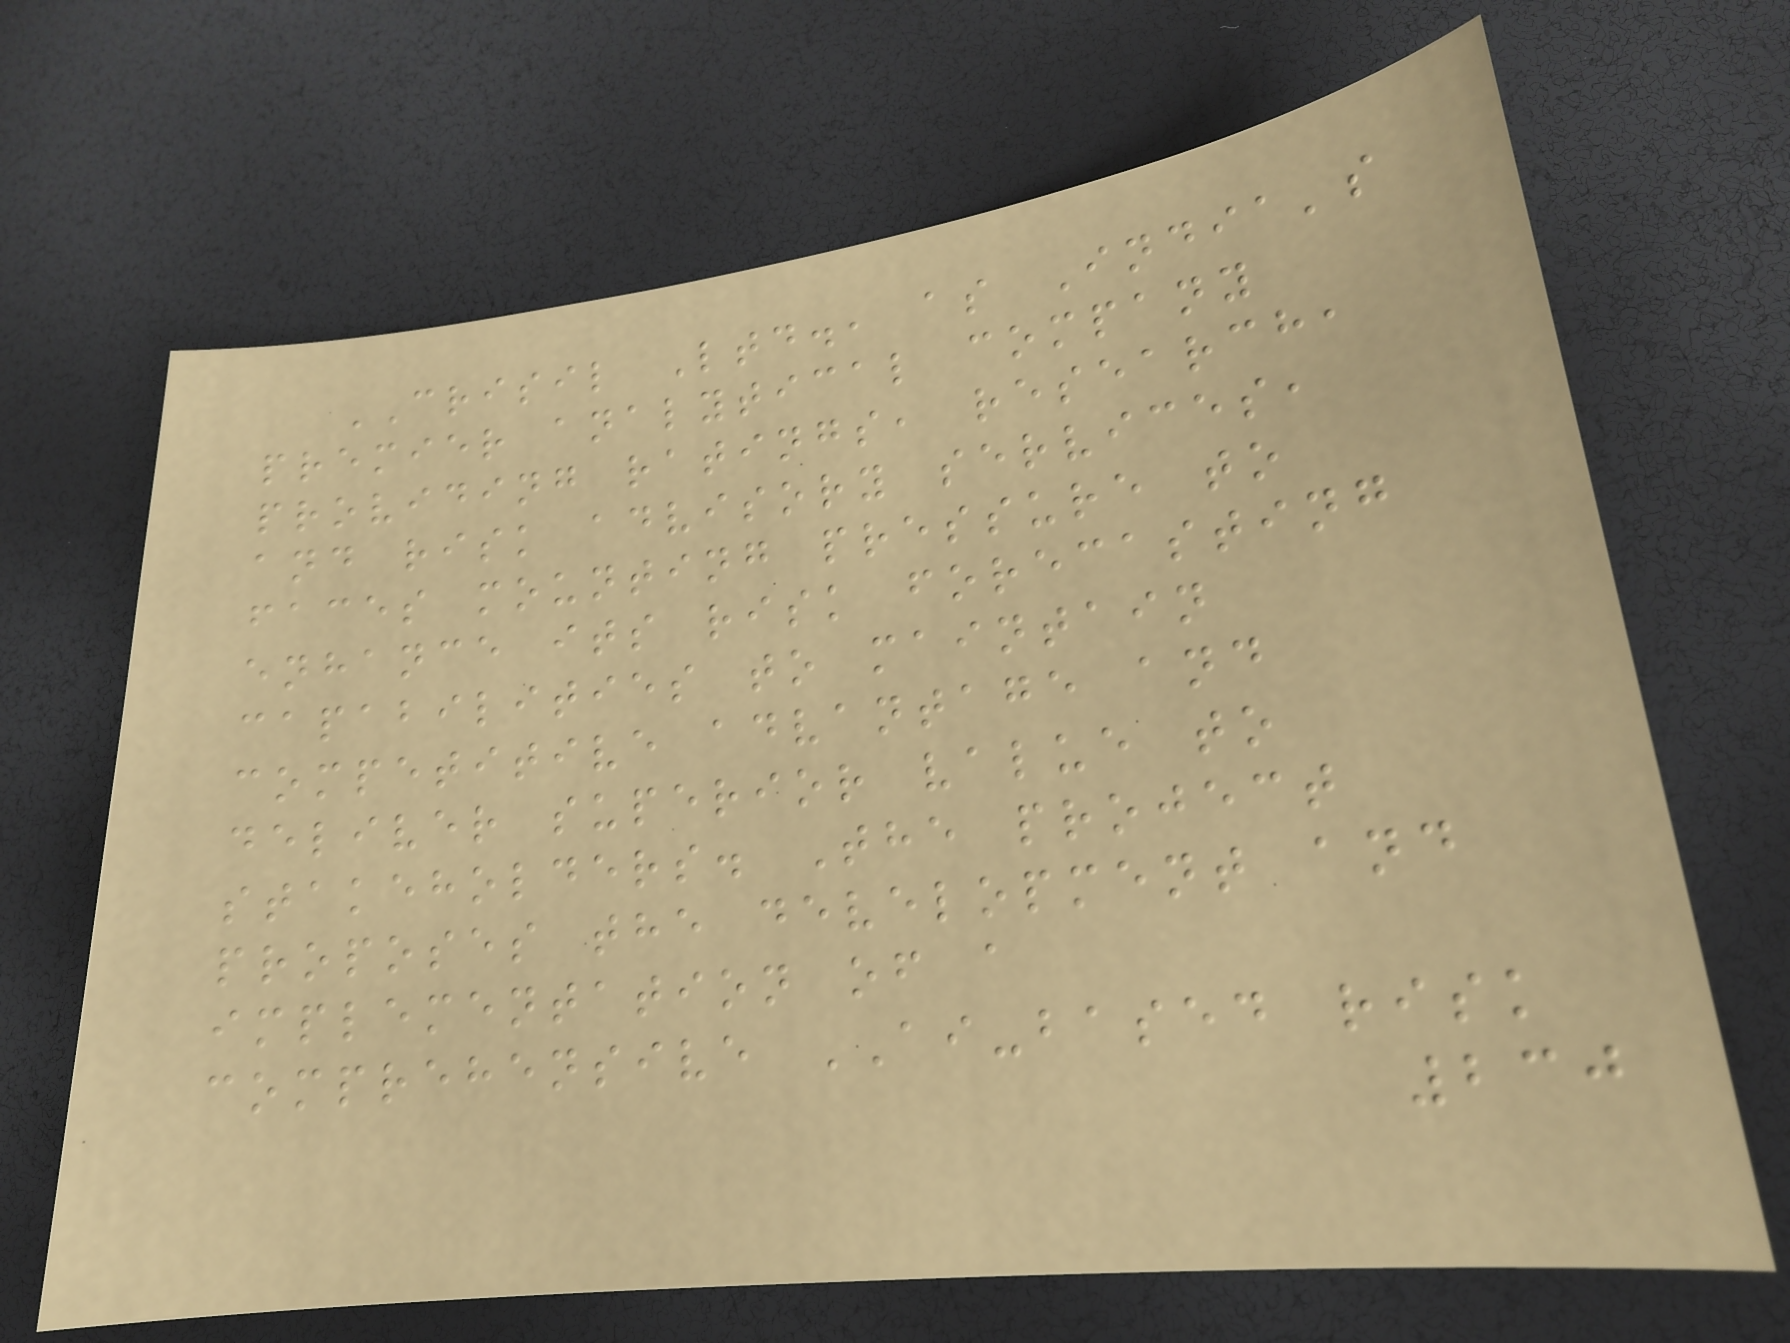CRISIL Ltd., as India's
premier analytical company
providing ratings, research,
and risk advisory services,
faces mounting pressure to
enhance its risk forecasting
capabilities to maintain
competitive advantage and
deliver superior value to
stakeholders. The project
proposes the development and
implementation of a
comprehensive AI-based risk
230
